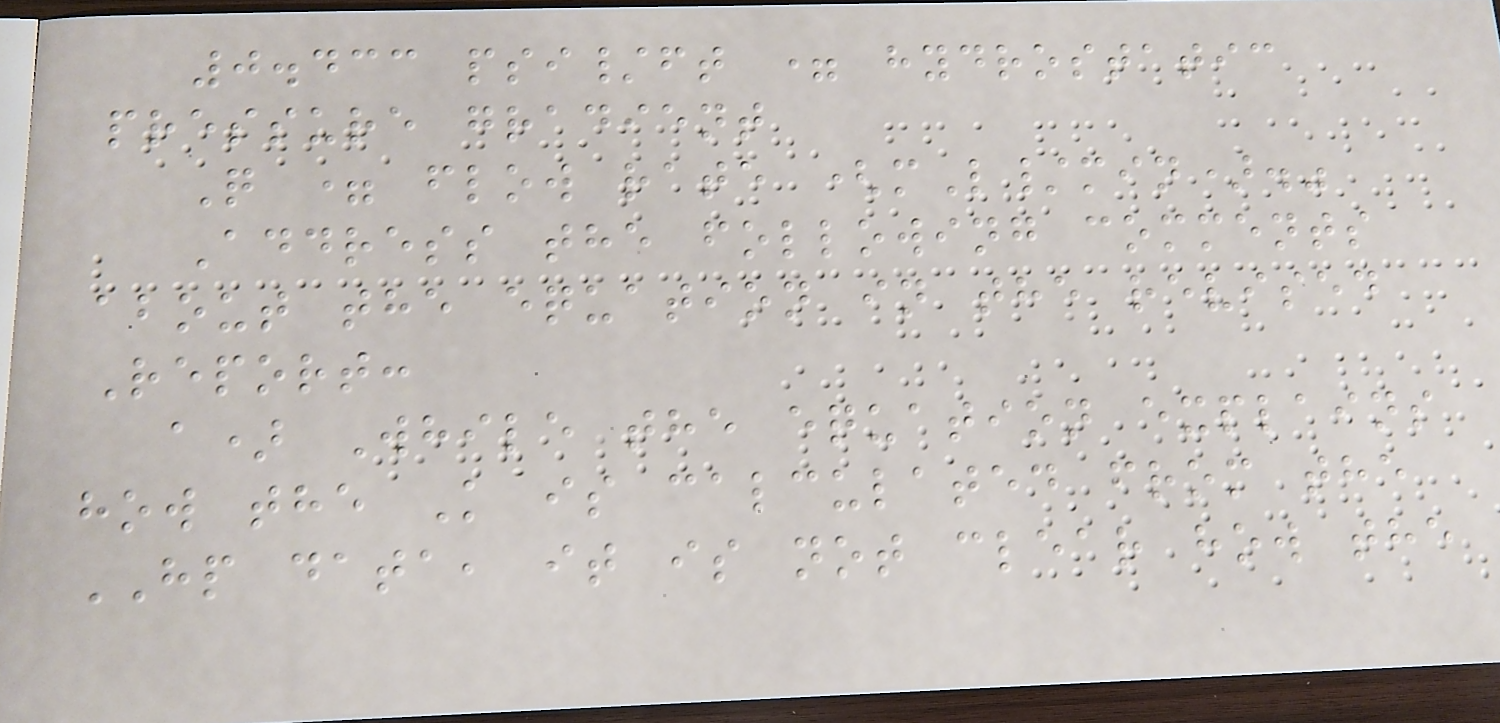0.433 psi/ft = hydrostatic
pressure gradient
Q = flow rate (mL/min)."
Address the following comments
about the equation in the revised
Report:
a) While the equation explains
how the K is calculated from the
HP data, it is not clear how the
